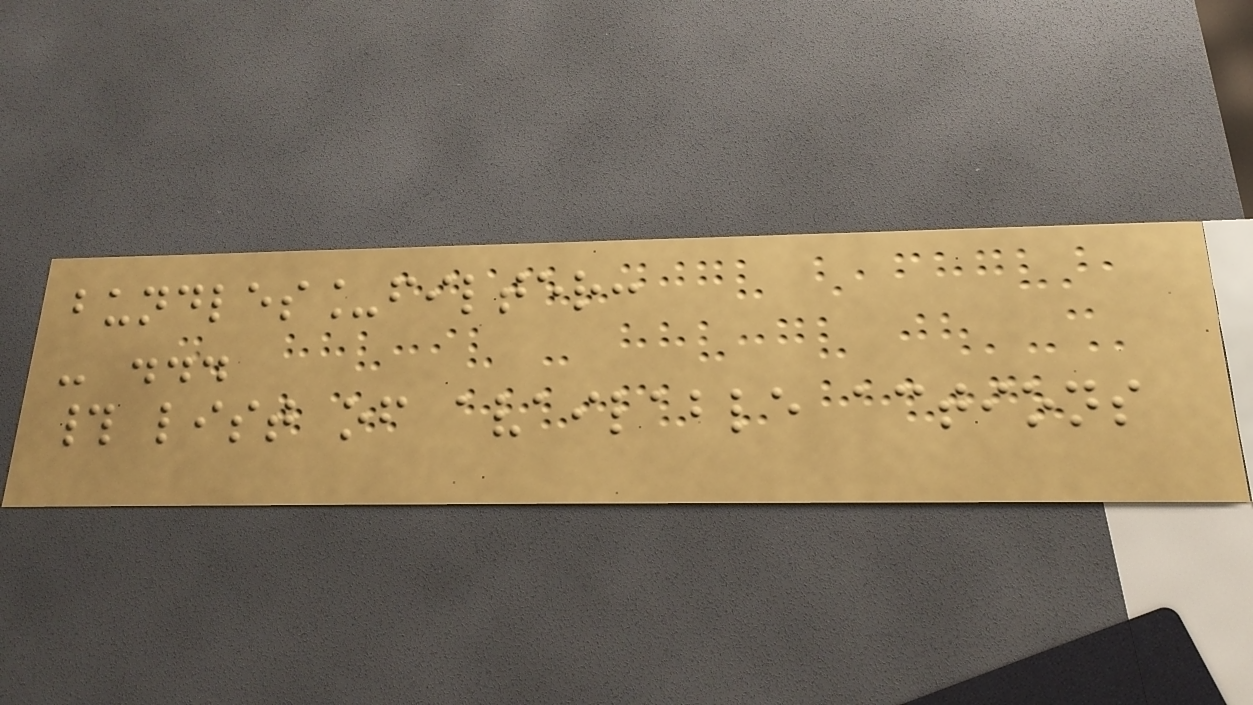bundles_filter:
- ...
# list of available actions
